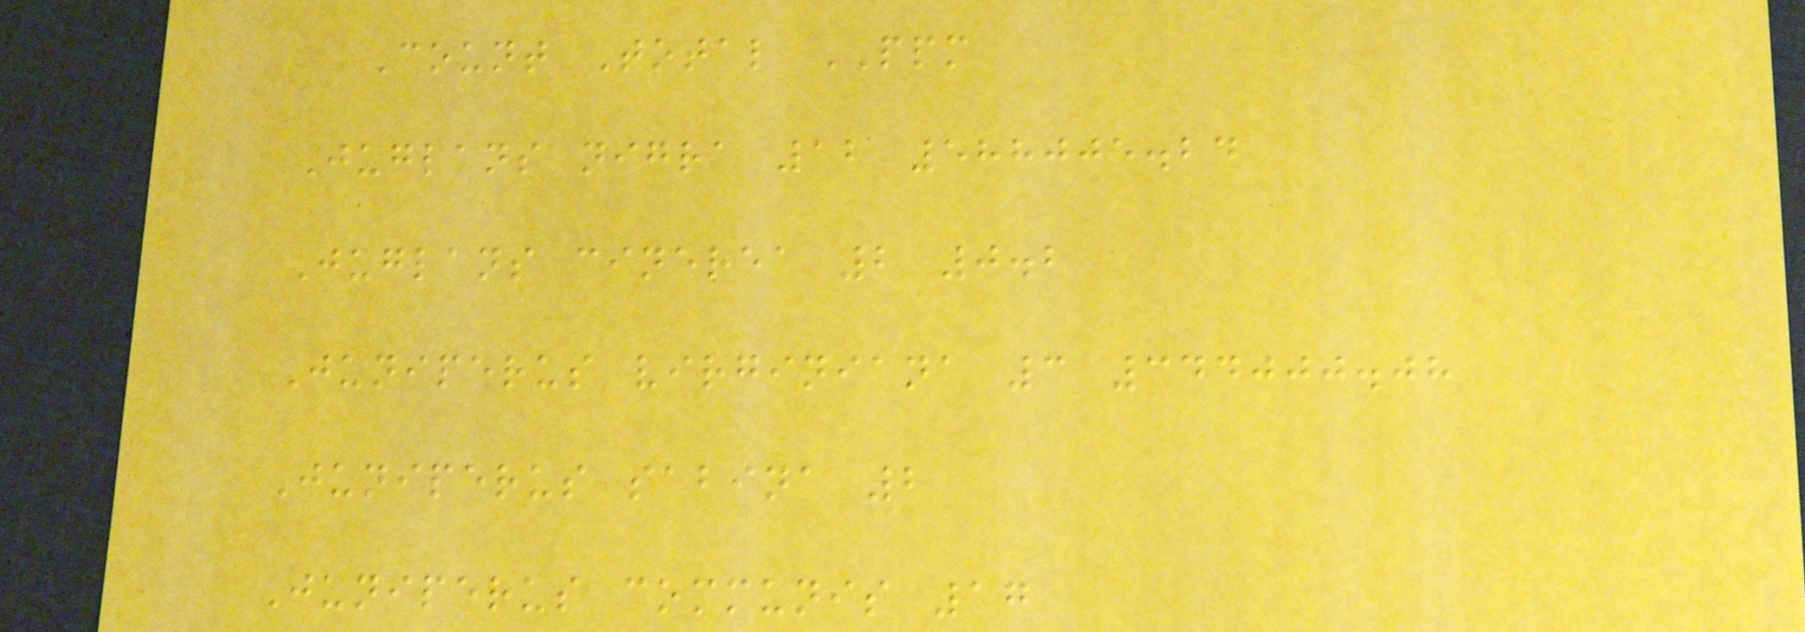Count Total PPM
Juglans nigra 12 588005.24
Juglans cinerea 2 0.2
Juniperus virginiana 3 344000.08
Juniperus sabina 2
Juniperus communis 17
